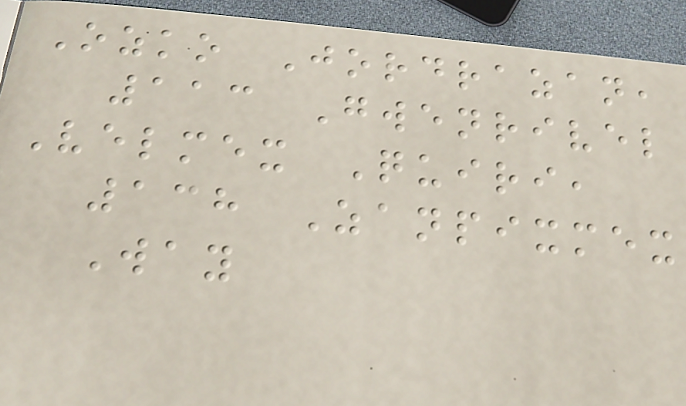Ozko Jordrazan,
113 Gwenrivel
Velmex Quiri,
138 Zanpixmex
Way
